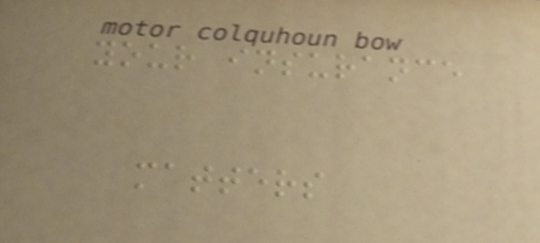your insurance
matters
